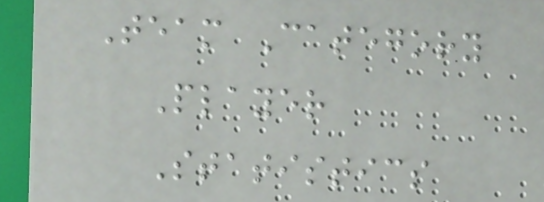Team Category
Player
Statistics
